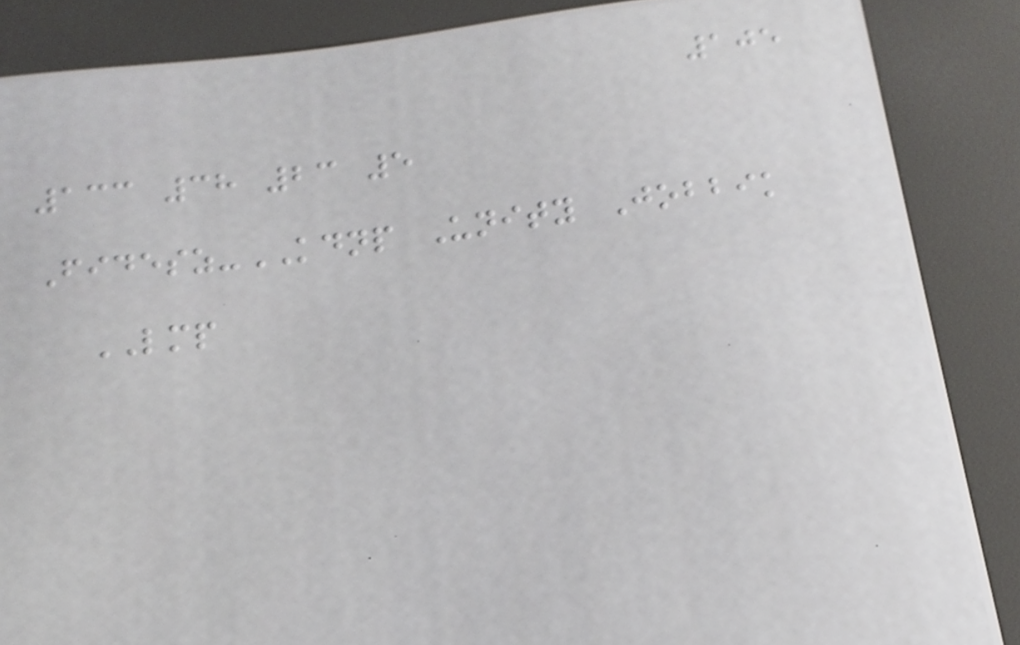105
133 38 23 5
Fidesz-KDNP Unity Jobbik
LMP
